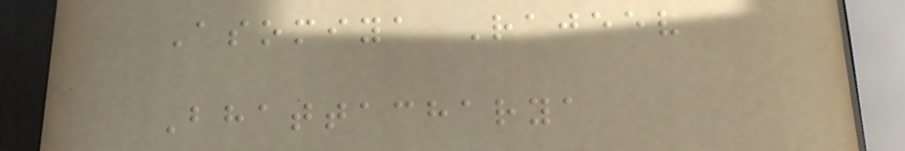Asomiya Rajeev
Bhattacharya
